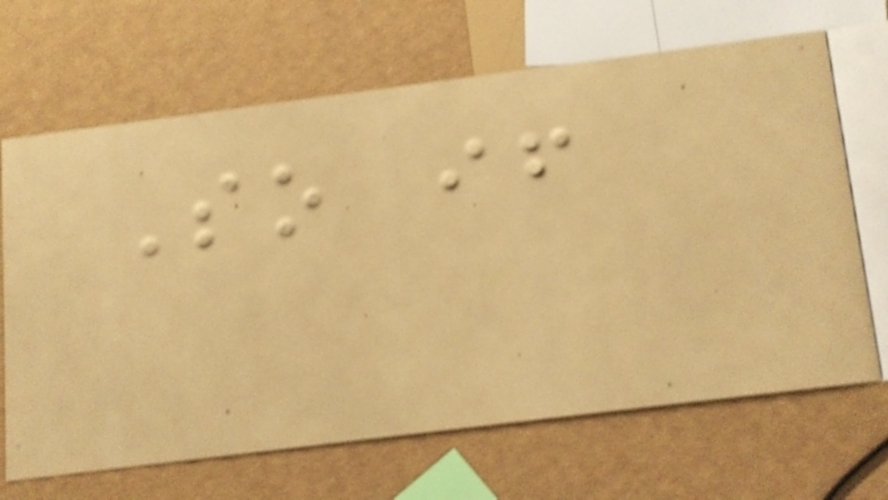So if
